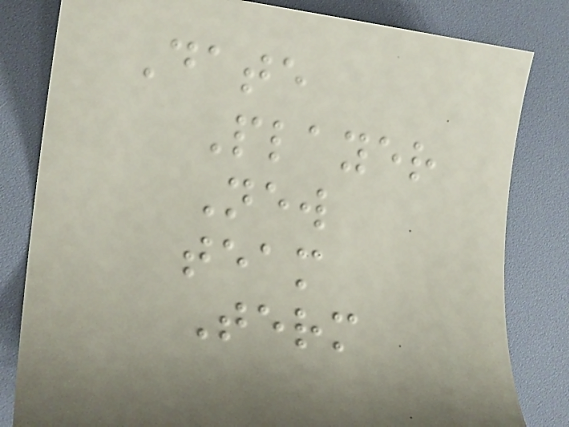Date
Player
New
team
Term
